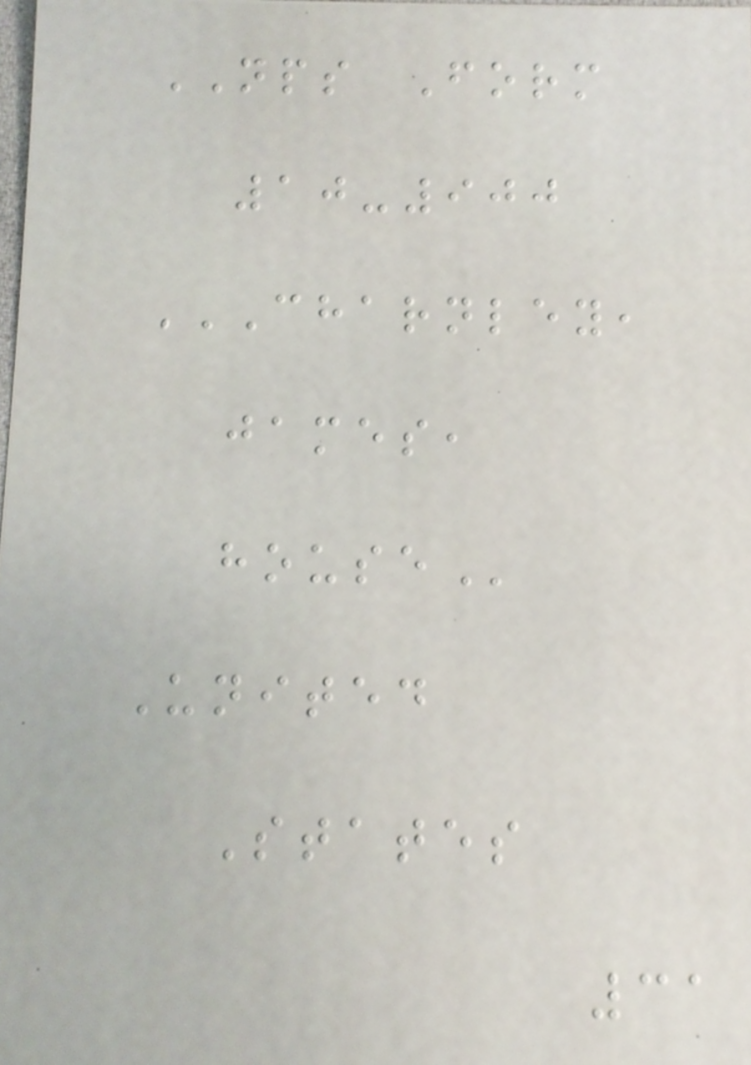NPS Form
10-900
CHARNLEY,
JAMES,
HOUSE
United
States
31
